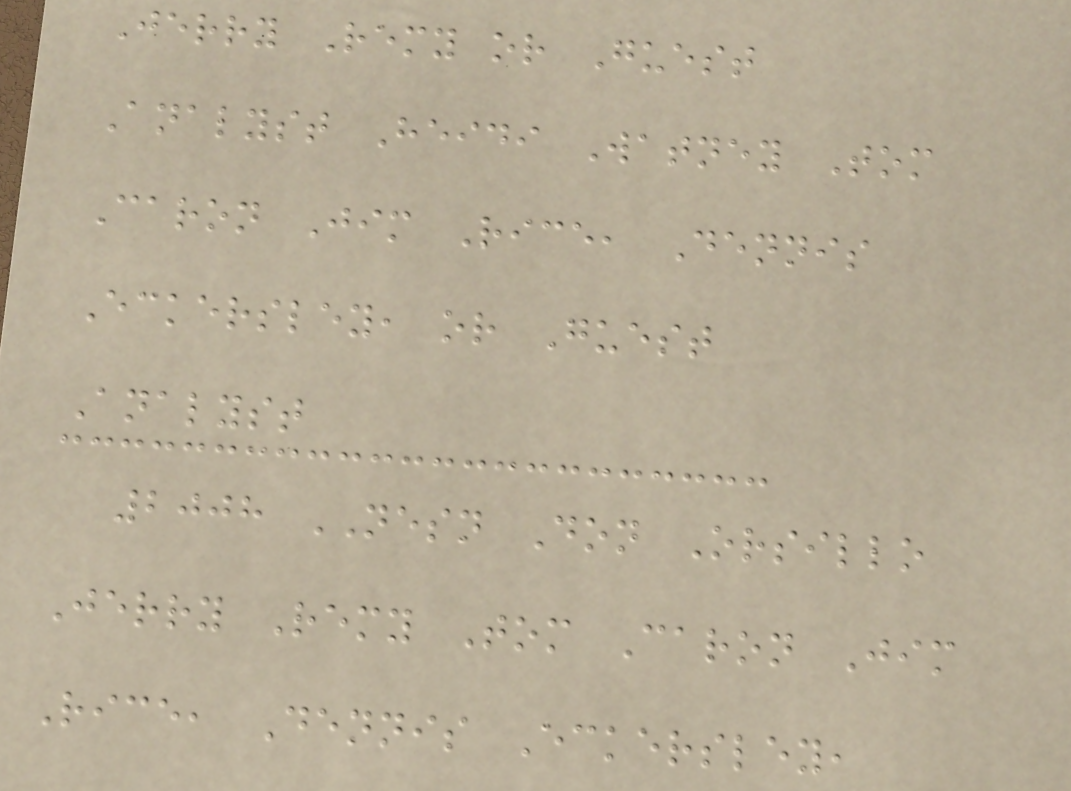Jerry Remy or Guest
Analyst Heidi Watney Tom
Caron Jim Rice, Dennis
Eckersley, or Guest
Analyst
2008 NESN Don Orsillo
Jerry Remy Tom Caron Jim
Rice, Dennis Eckersley,
